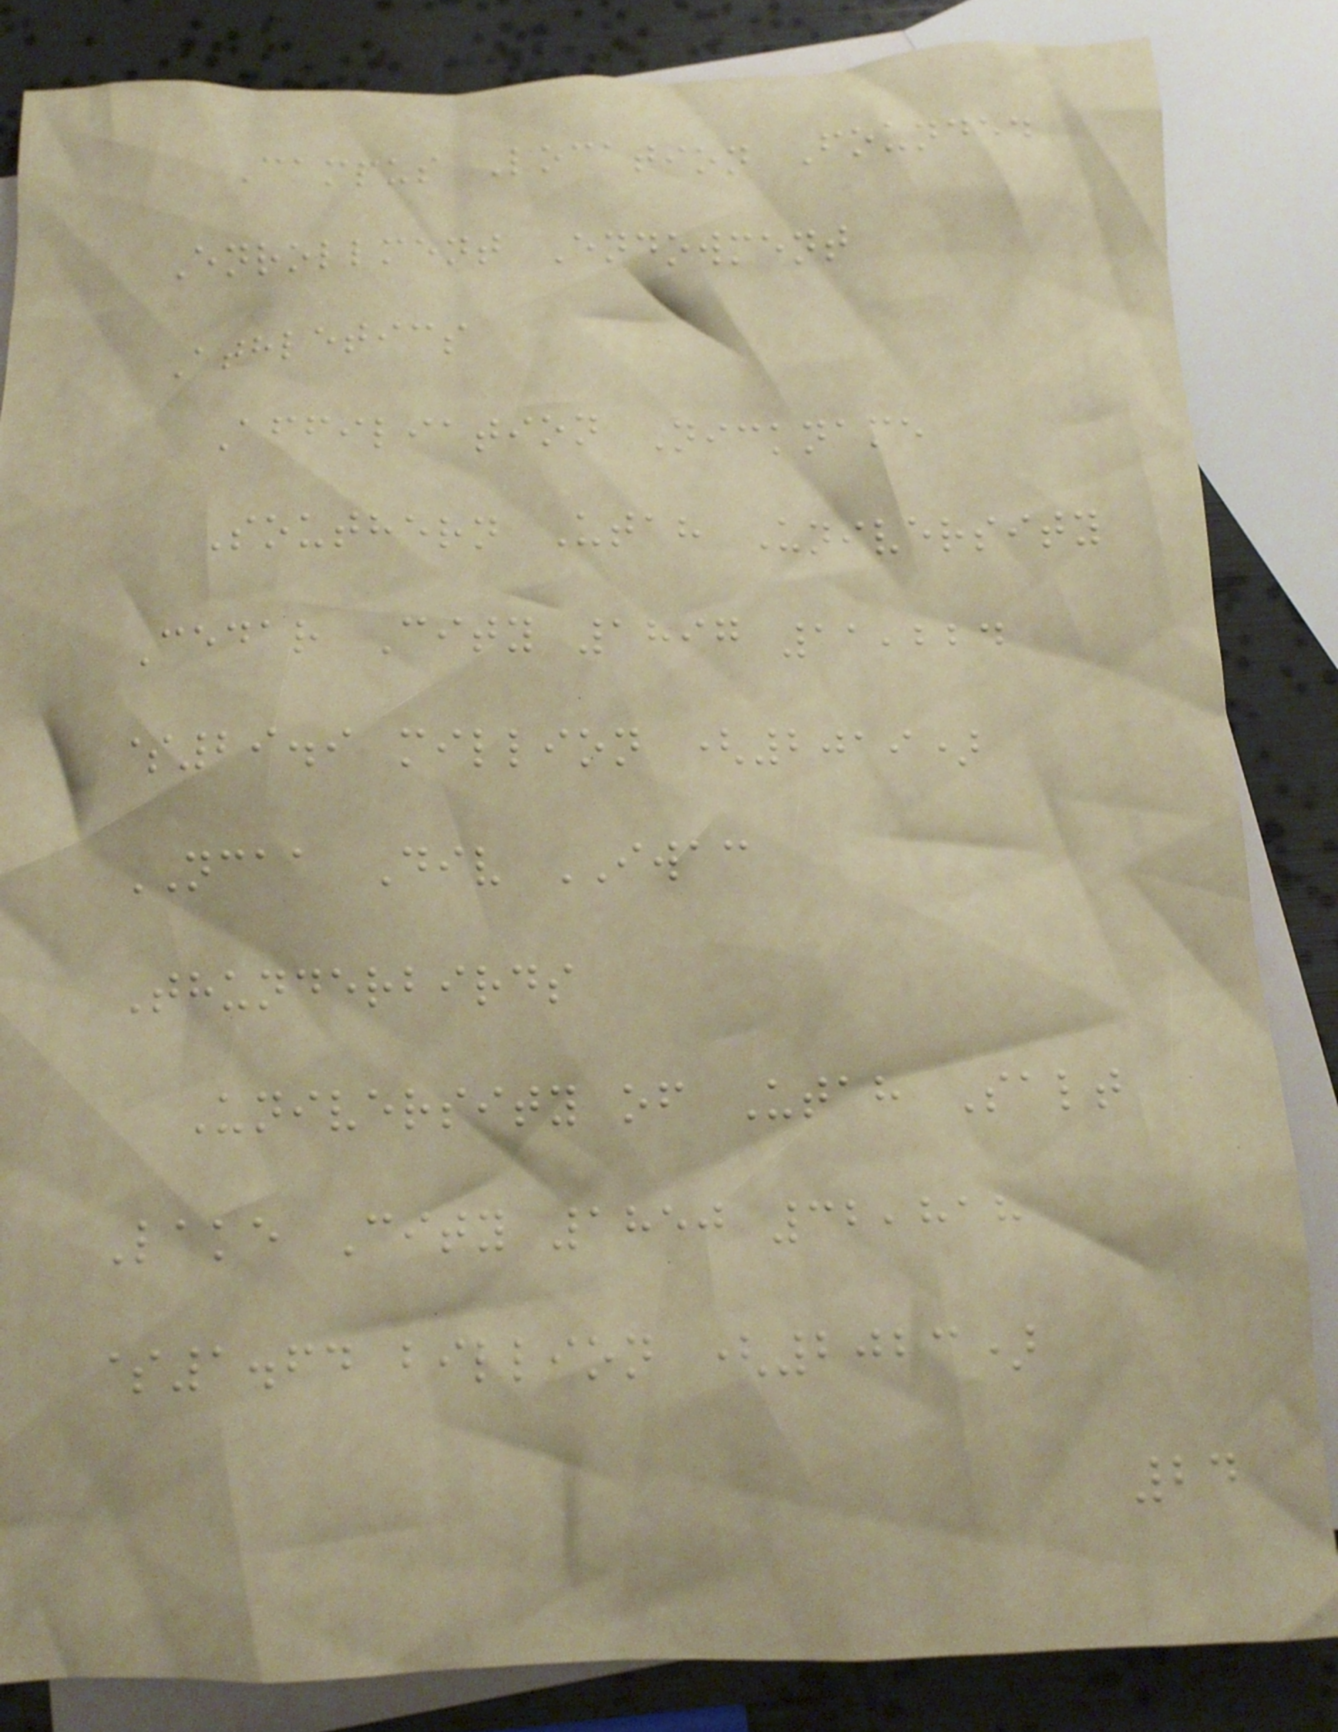Campus Location Founded
Enrollment Endowment
Athletics
Affiliation Nickname
Southern Utah University
Cedar City 1897 11,224
$29.9 million (2019)
NCAA Div IWAC
Thunderbirds
University of Utah Salt
Lake City 1850 32,818
$1.64 billion (2023)
24
